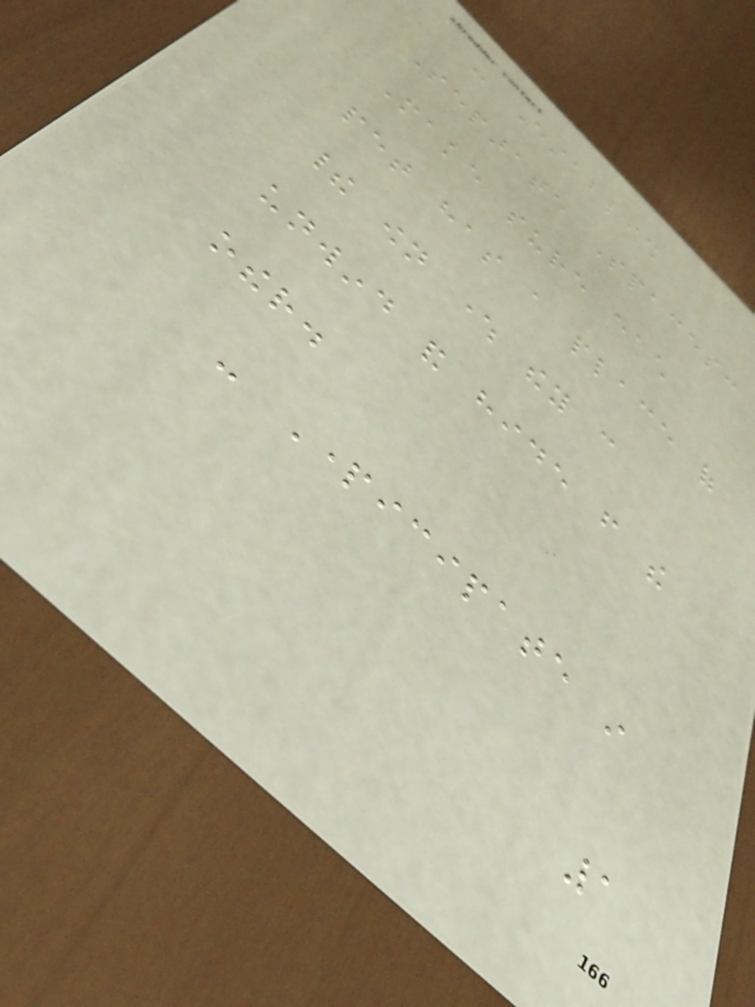- Establish
Separate Spaces:
Make sure each
pet has a place of
their own where they can
unwind and hide from the
other.
- Participate in
1
